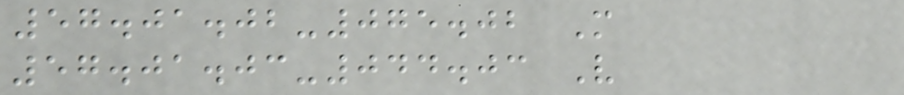57.01.02-075.02 M
57.01.03-044.03 V
